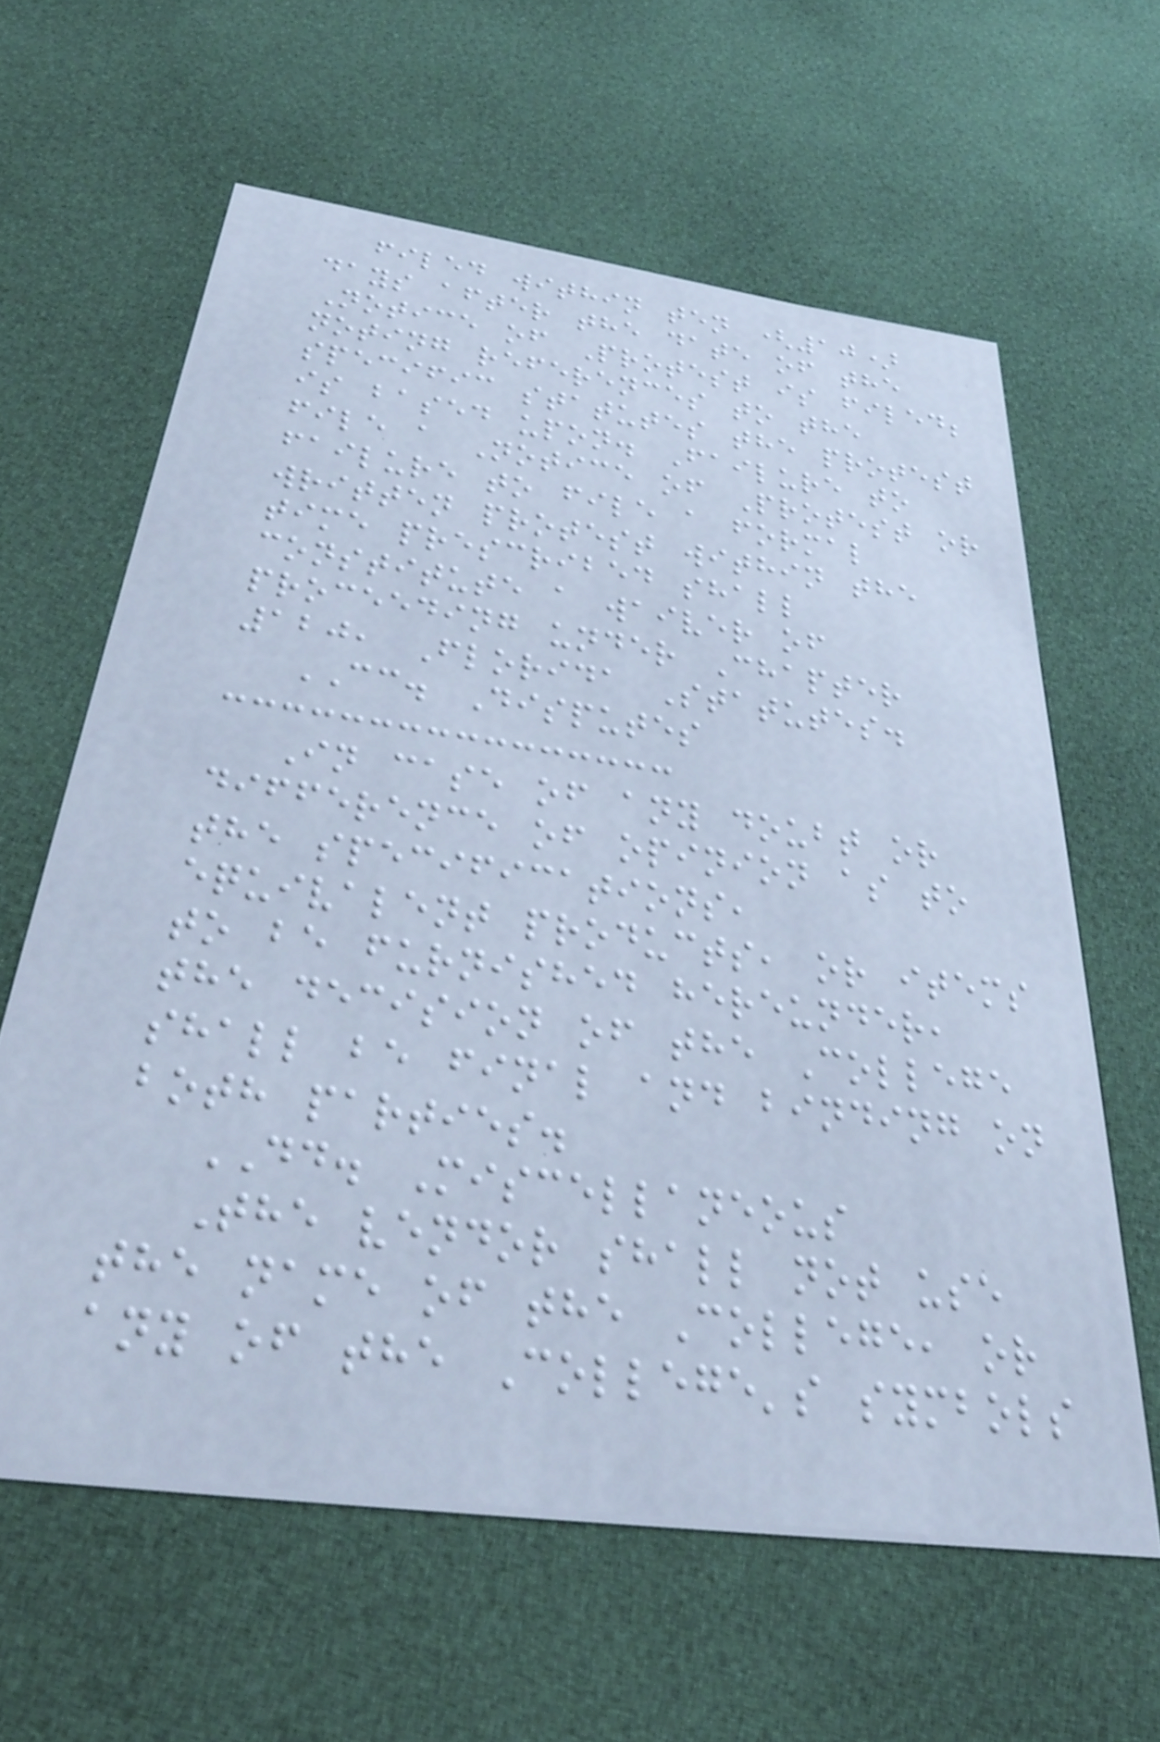filed within ten (10)
days after the date of the
Notice of Protest is filed;
noting references to the
specific statutes the protest
is based upon. Failure to
file a Notice of Protest or
failure to file a formal
written protest within the
time prescribed shall
constitute a waiver of
proceeding under Chapter
120, Florida Statutes.
CC. Disputes
In case of any doubt or
difference of opinion as to
the specifications,
equivalent products, or items
to be furnished hereunder,
the decision of the College
shall be final and binding on
both parties.
DD. Miscellaneous
The vendor shall not use
the name of the College, or
any of the College's symbols
